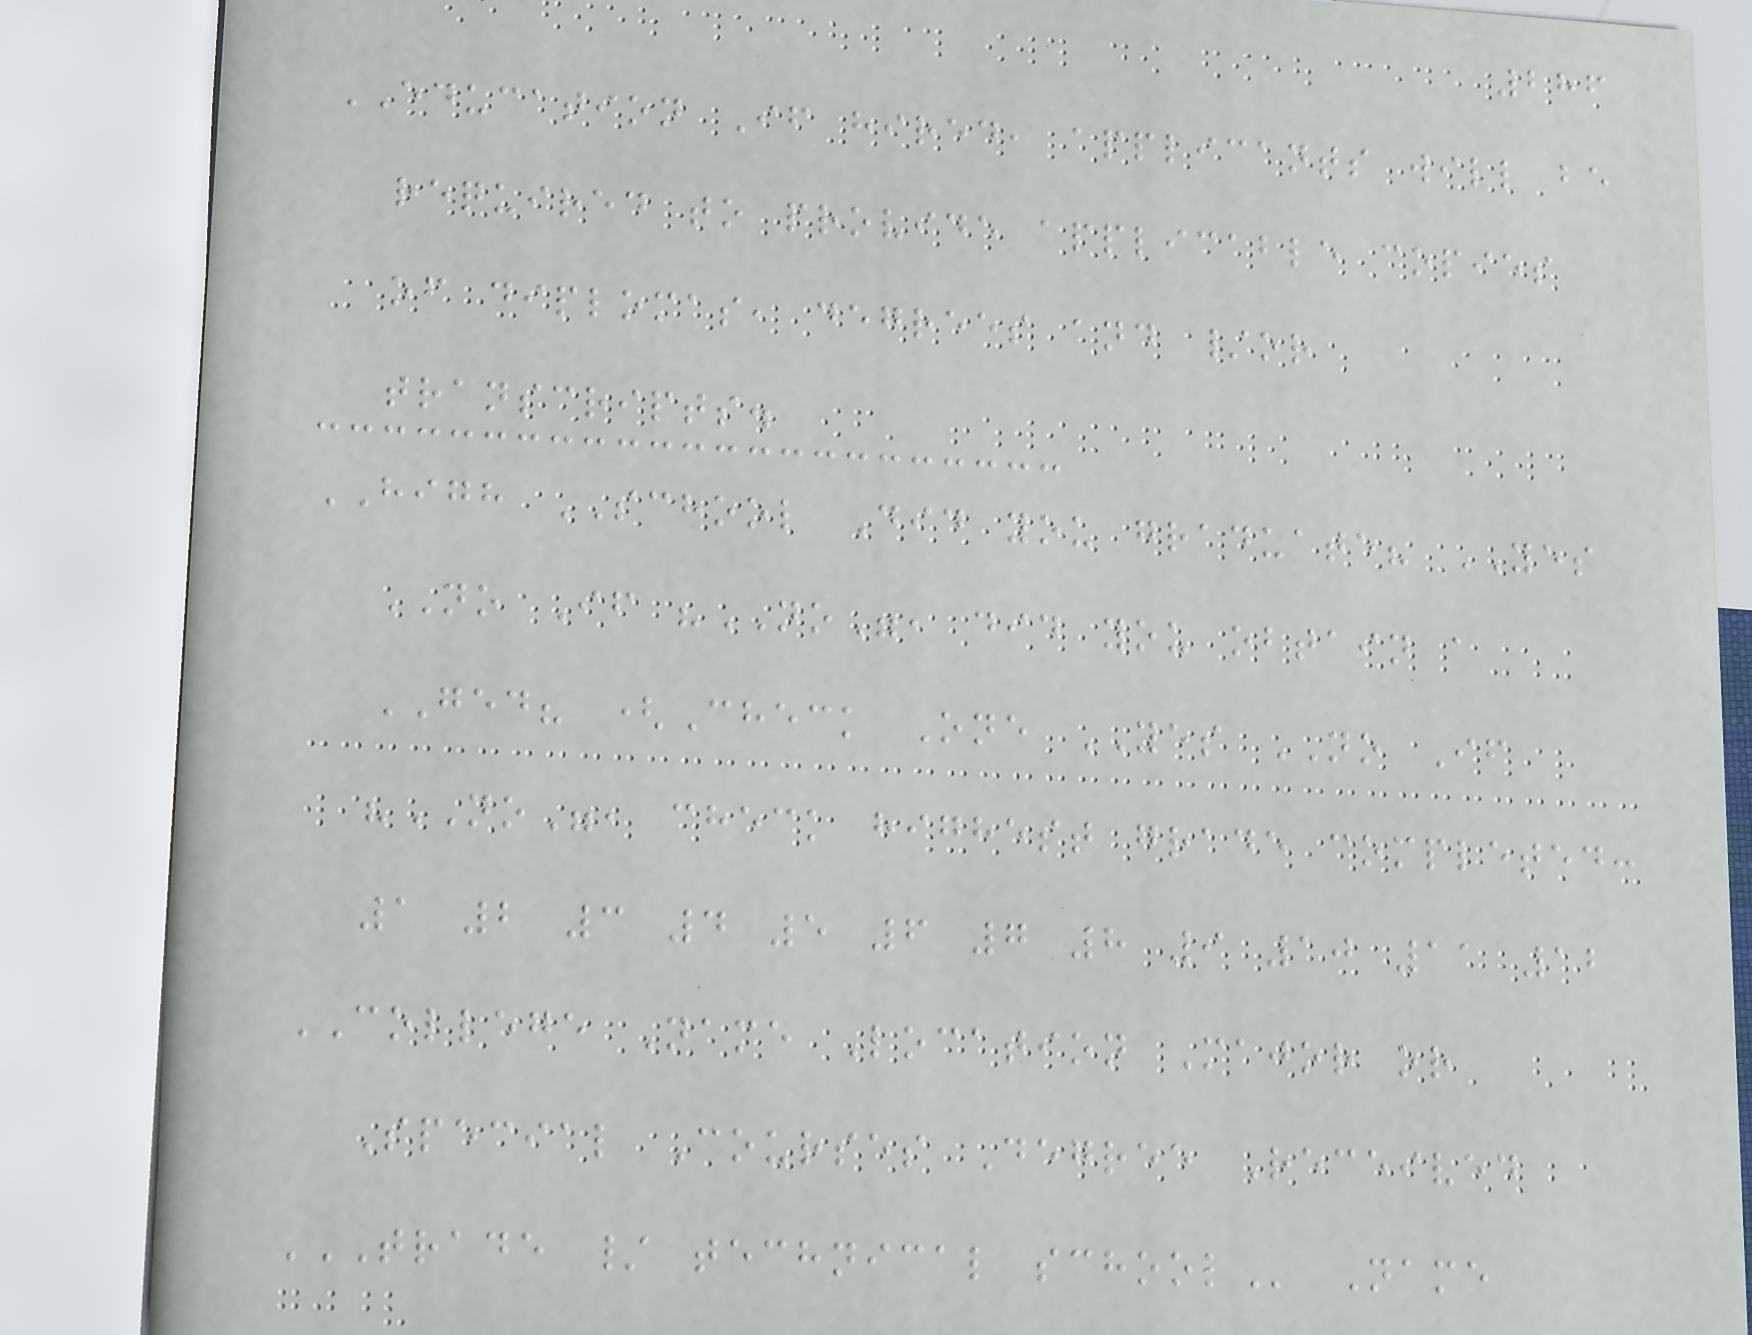286
EDUCATION If hired, applicants will be
required to provide applicable copies
of diplomas, degrees and /or
transcripts.
HIGH SCHOOL Did you graduate? YES
NO If "NO", did you obtain a
GED? (Check One YES NO If
"NO", check highest grade completed:
1 2 3 4 5 6 7 8 9 10 11 12
COLLEGE Name Location Major or
Special Courses Degree Received
TRADE / TECHNICAL SCHOOL Name
